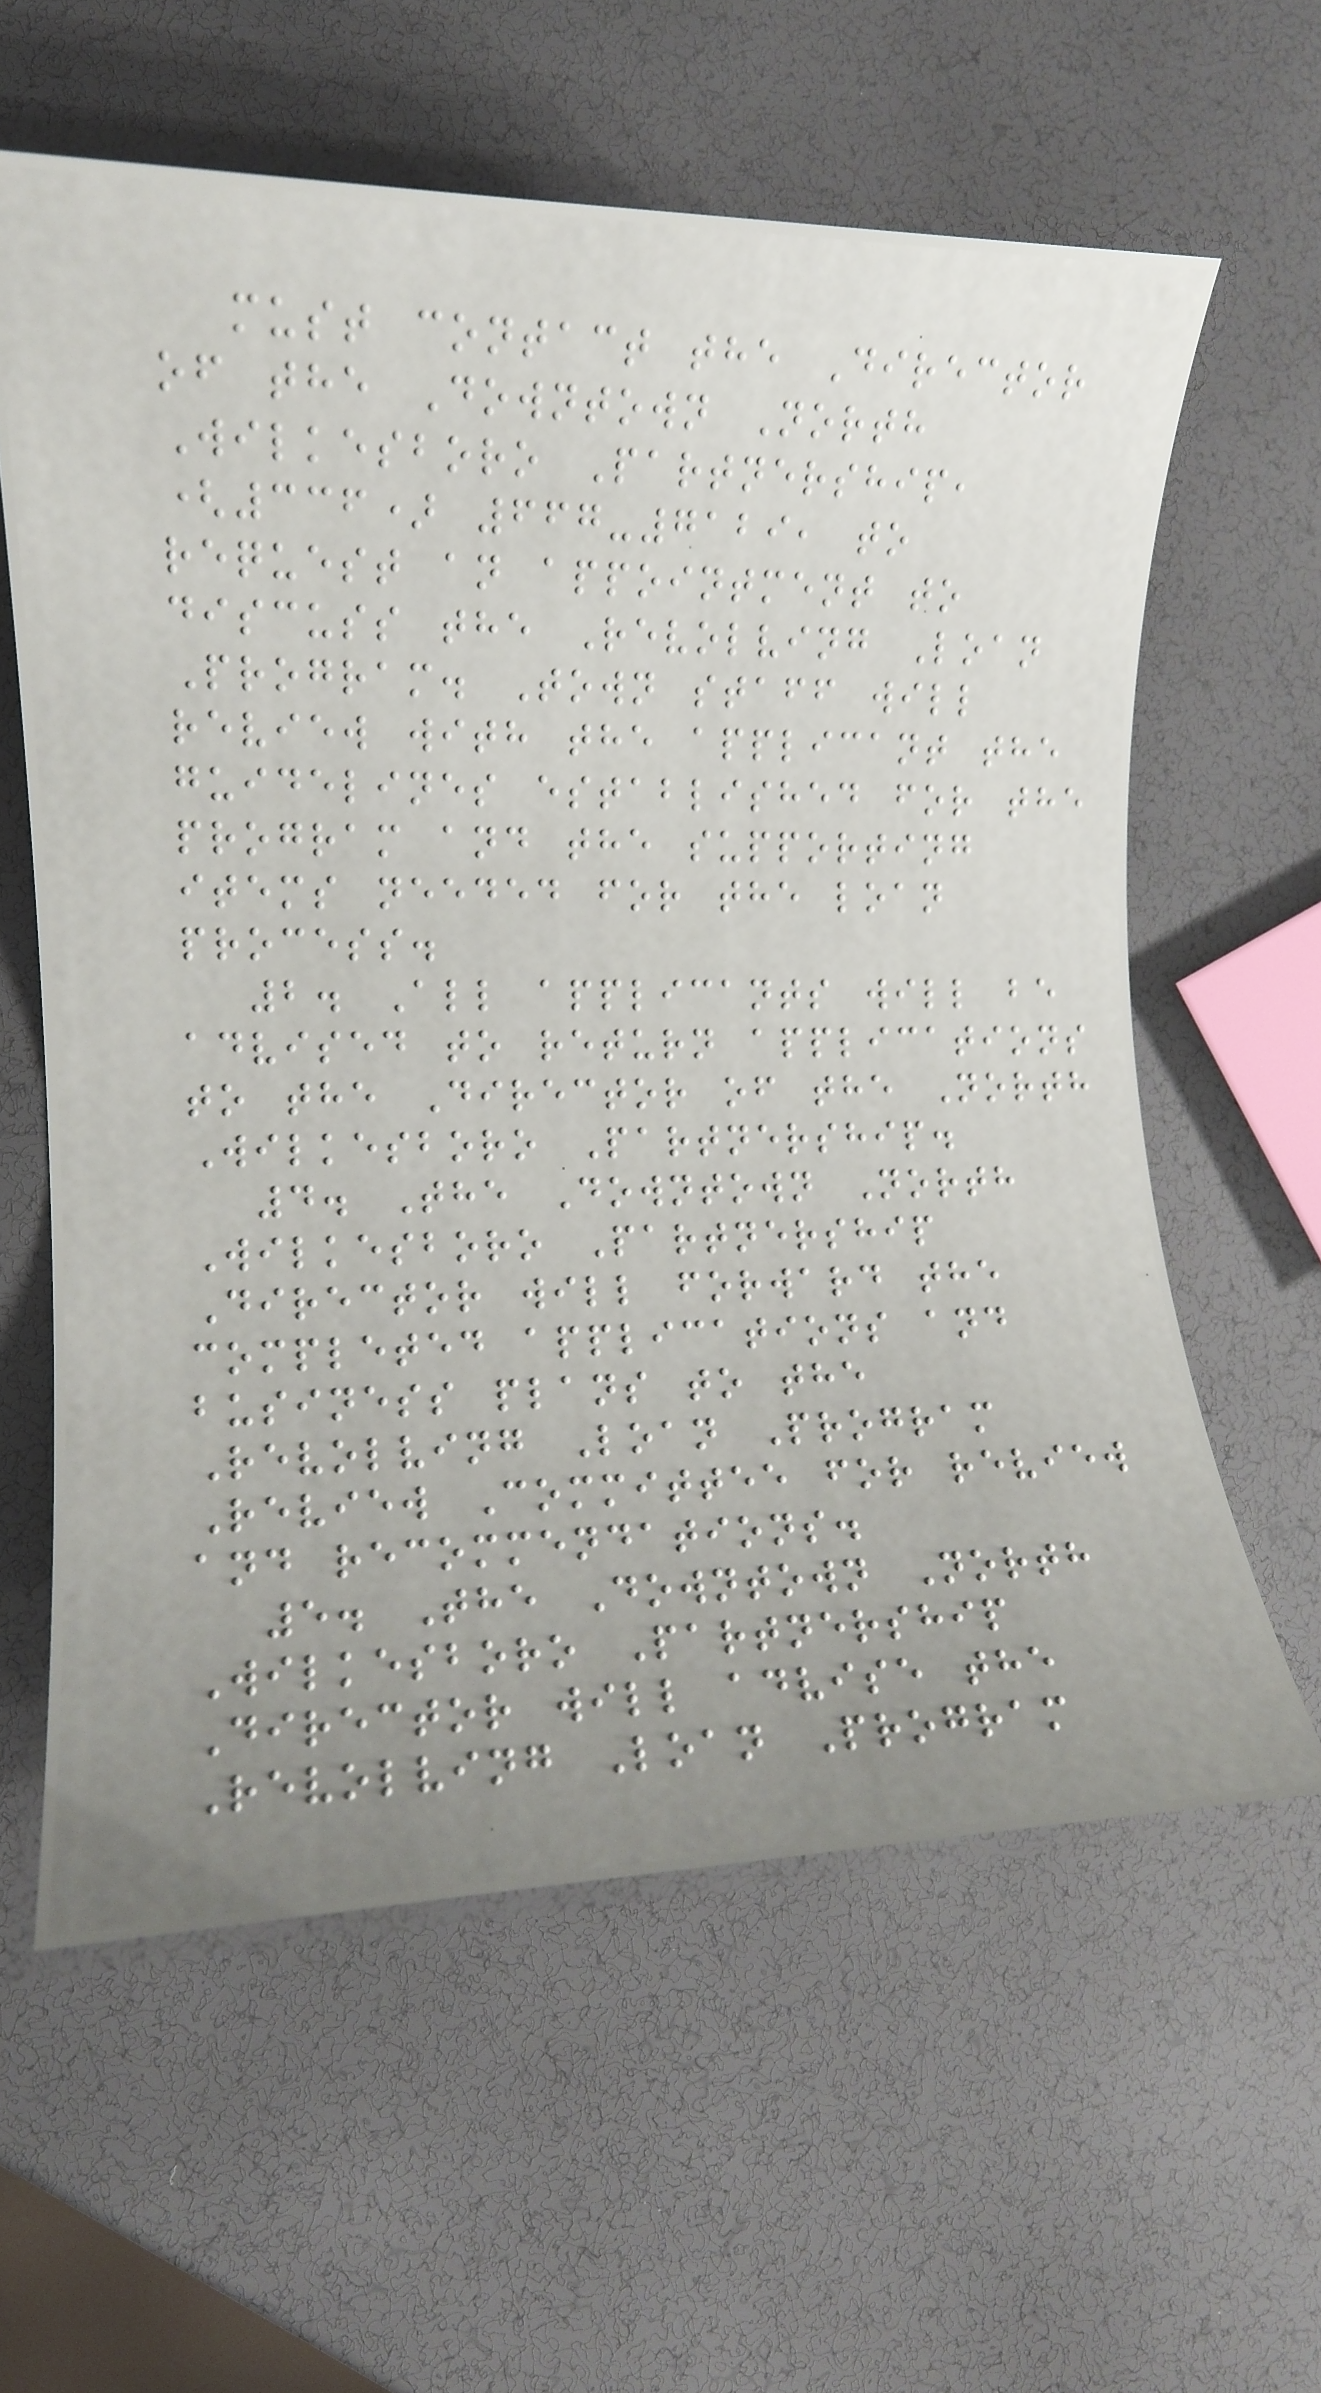must contact the Director
of the Downtown North
Wilkesboro Partnership,
(336) 667-7129, to
request an appointment to
discuss the Revolving Loan
Program. Town staff will
review with the applicant the
guidelines established for the
program and the supporting
items needed for the loan
process.
2. All applicants will be
advised to return applications
to the Director of the North
Wilkesboro Partnership.
4. The Downtown North
Wilkesboro Partnership
Director will forward the
completed applications and
business plans to the
Revolving Loan Program
Review Committee for review
and recommendations.
5. The Downtown North
Wilkesboro Partnership
Director will advise the
Revolving Loan Program
